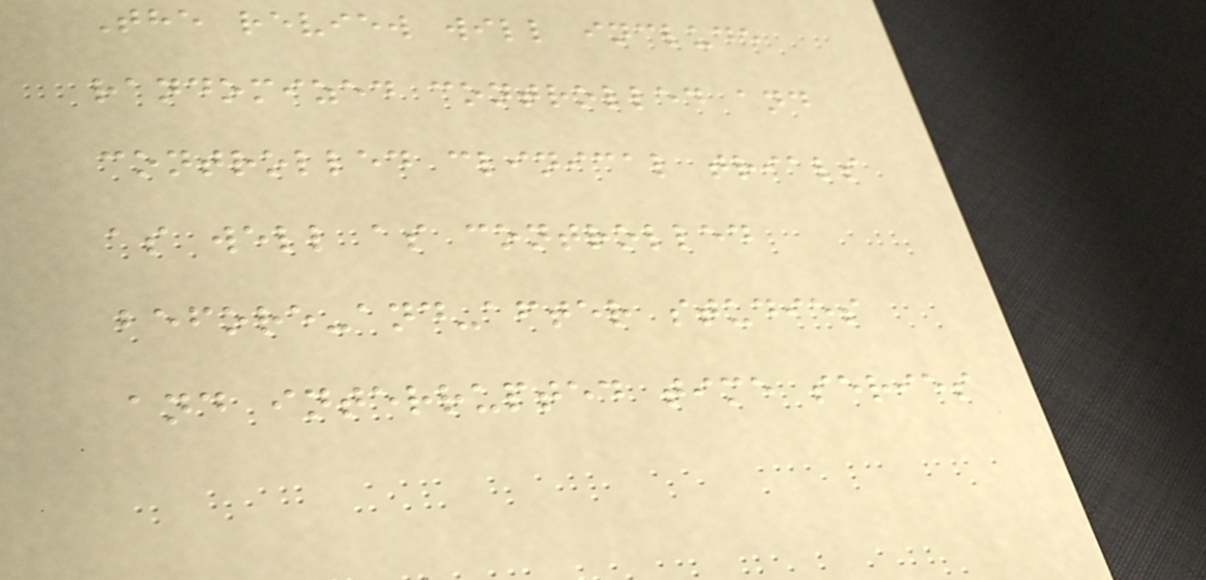The review will include
randomized controlled and
controlled clinical trials
as well as controlled
before-and-after studies
and interrupted time series
